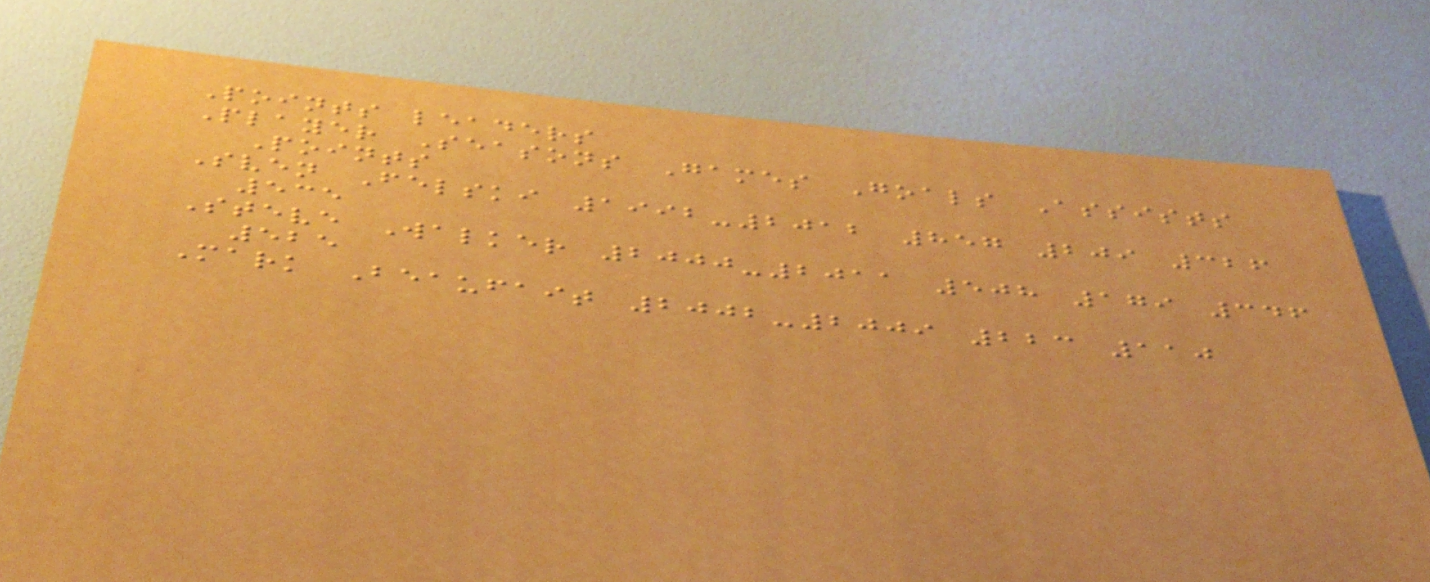Points leaders
Player Seasons Games Goals Assists
Points
Sven Felski 1992-2012 857 209 326
535
Steve Walker 2000-2011 508 179 346
525
Mark Beaufait 2002-2009 223 110
